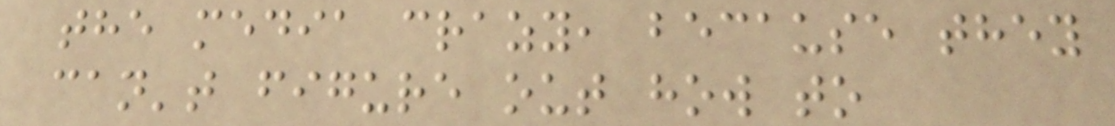the media crazy, because they
can't figure out how to
